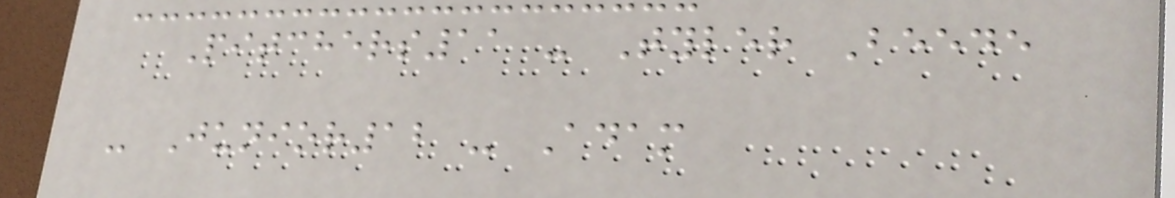Pitchers11 - Tyler Beede
- Junior12 - Adam
